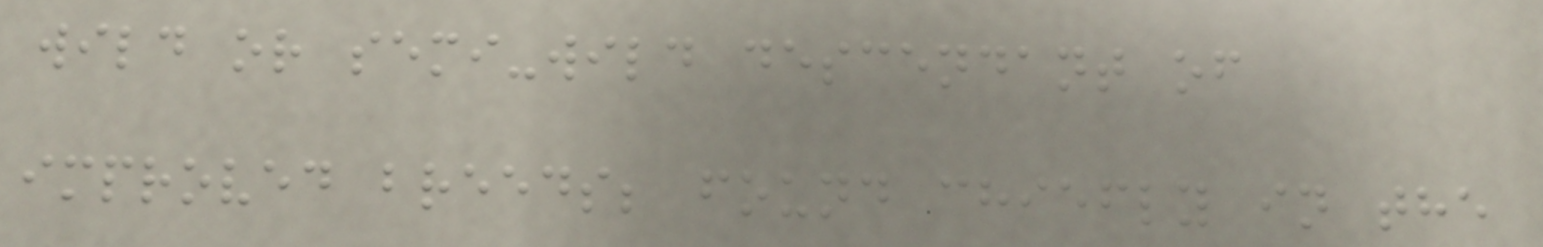wild or semi-wild descendant of
improved breeds; found chiefly in the
